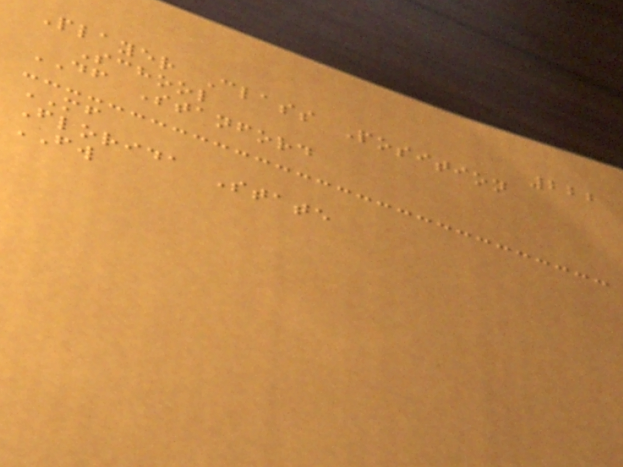222
Player Class Position
School
DF Stanford
MF
Florida State
FW
